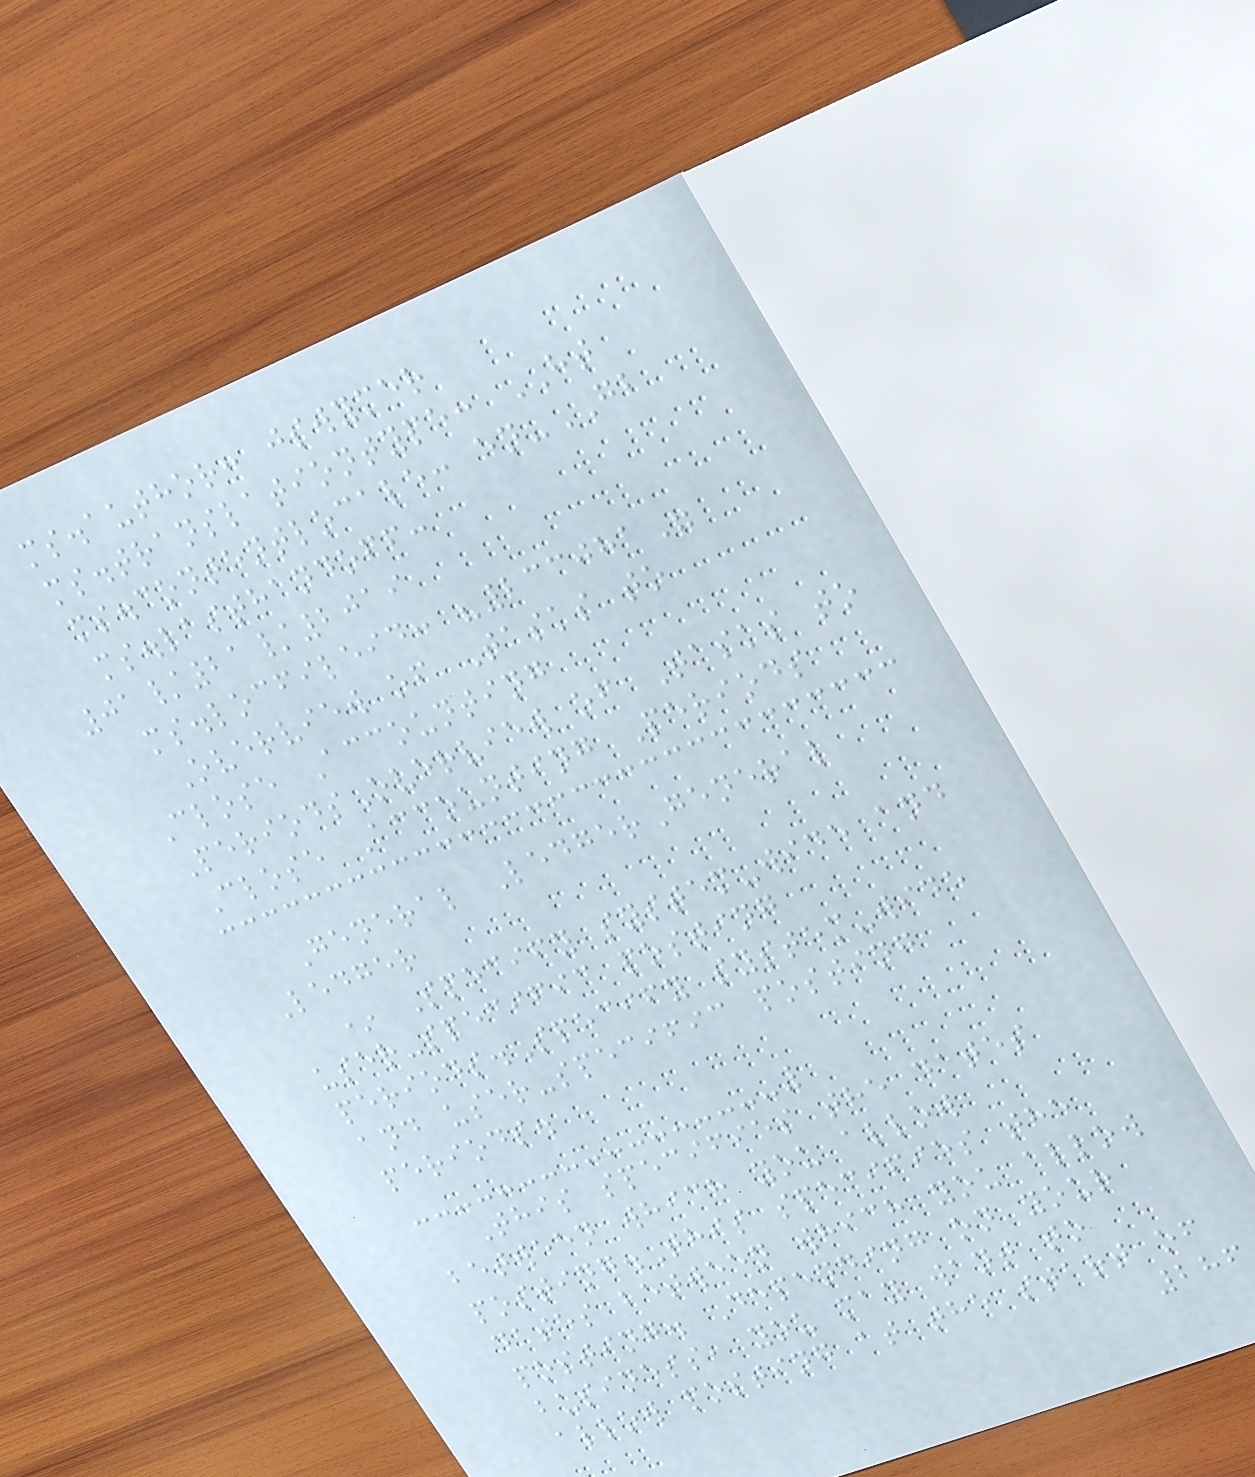ms.author: jswymer
ms.translationtype: HT
ms.contentlocale: en-GB
ms.lasthandoff:
01/21/2019
ms.locfileid: "233081"
Overview of Tasks to
Close Accounting
PeriodsOverview of Tasks to
Close Accounting Periods
General LedgerGeneral
Ledger
* Specify system-wide and
user-specific posting
periods.Specify system-wide
and user-specific posting
periods.
This specifies the dates
between which you allow
posting.This specifies the
dates between which you allow
posting. Depending on your
business, you may want to
allow posting at the start of
286
